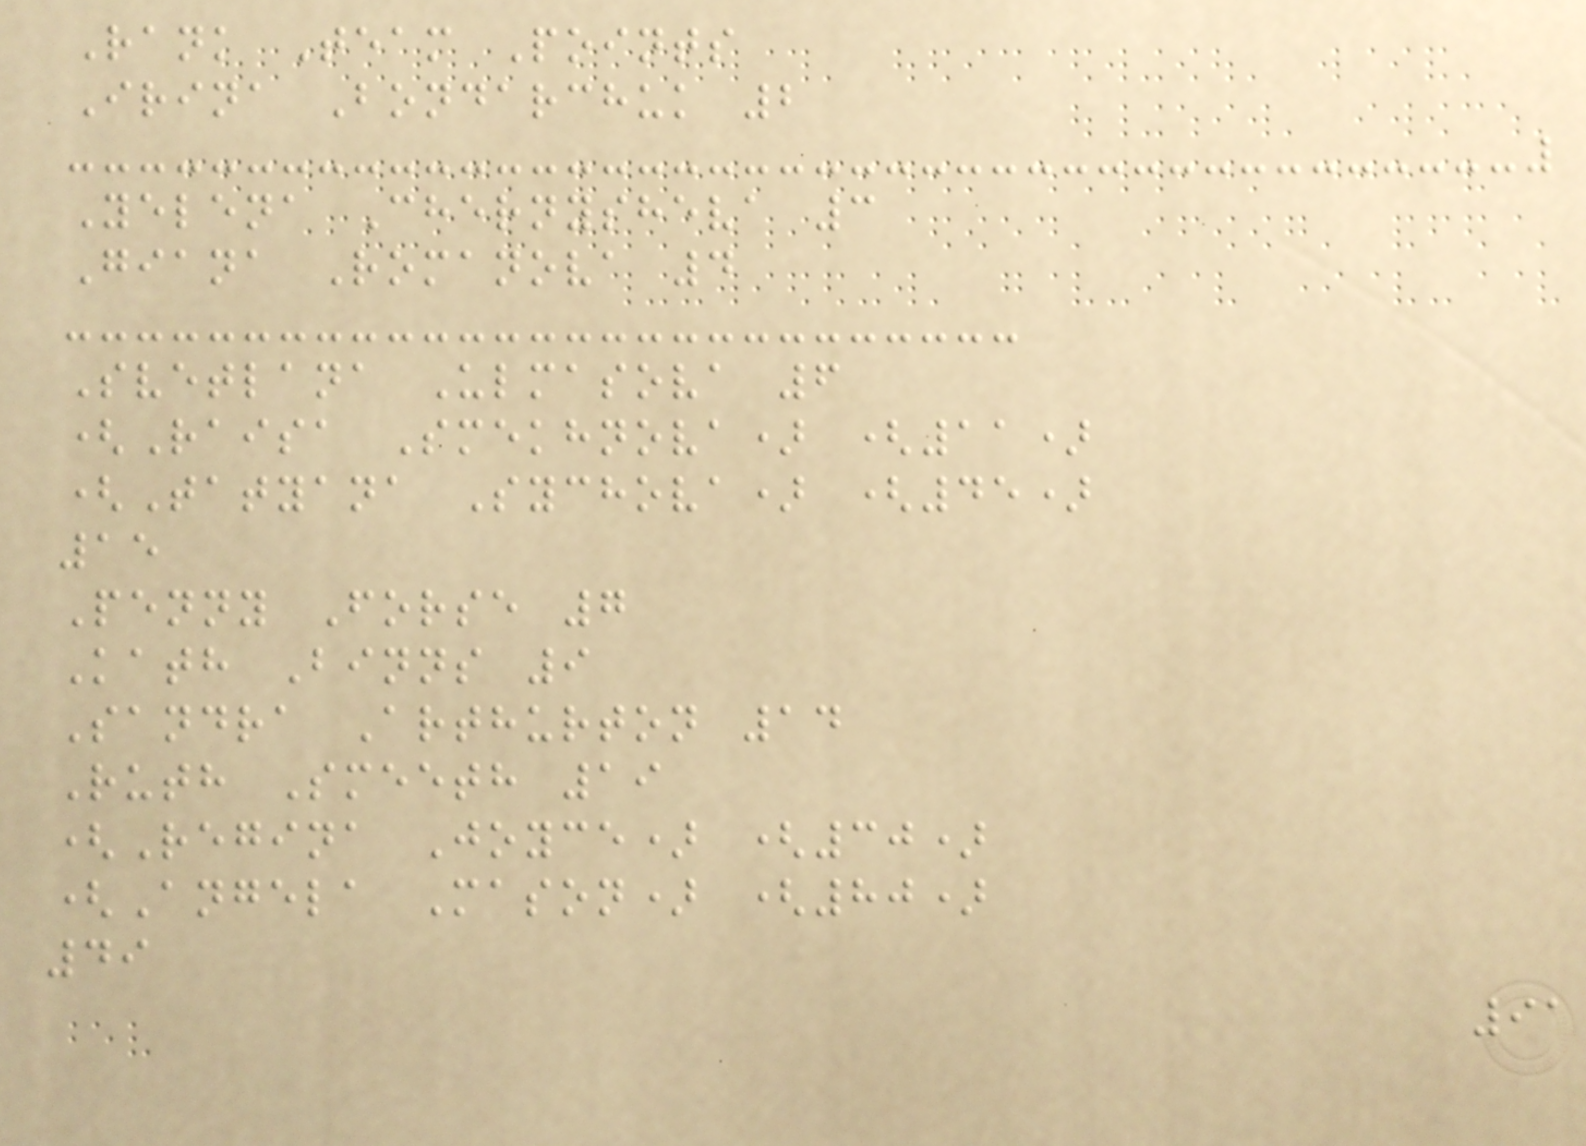Rank Team Points
Irina Bondarchuk 2
Yelena Chernysheva 3
Giana Romanova 4
Svetlana Ulmasova 6
(Raisa Smekhnova) (11)
(Tatyana Sychova) (45)
15
Penny Forse 7
Kath Binns 9
Sandra Arthurton 14
Ruth Smeeth 19
(Regina Joyce) (30)
(Angela Mason) (80)
49
91
